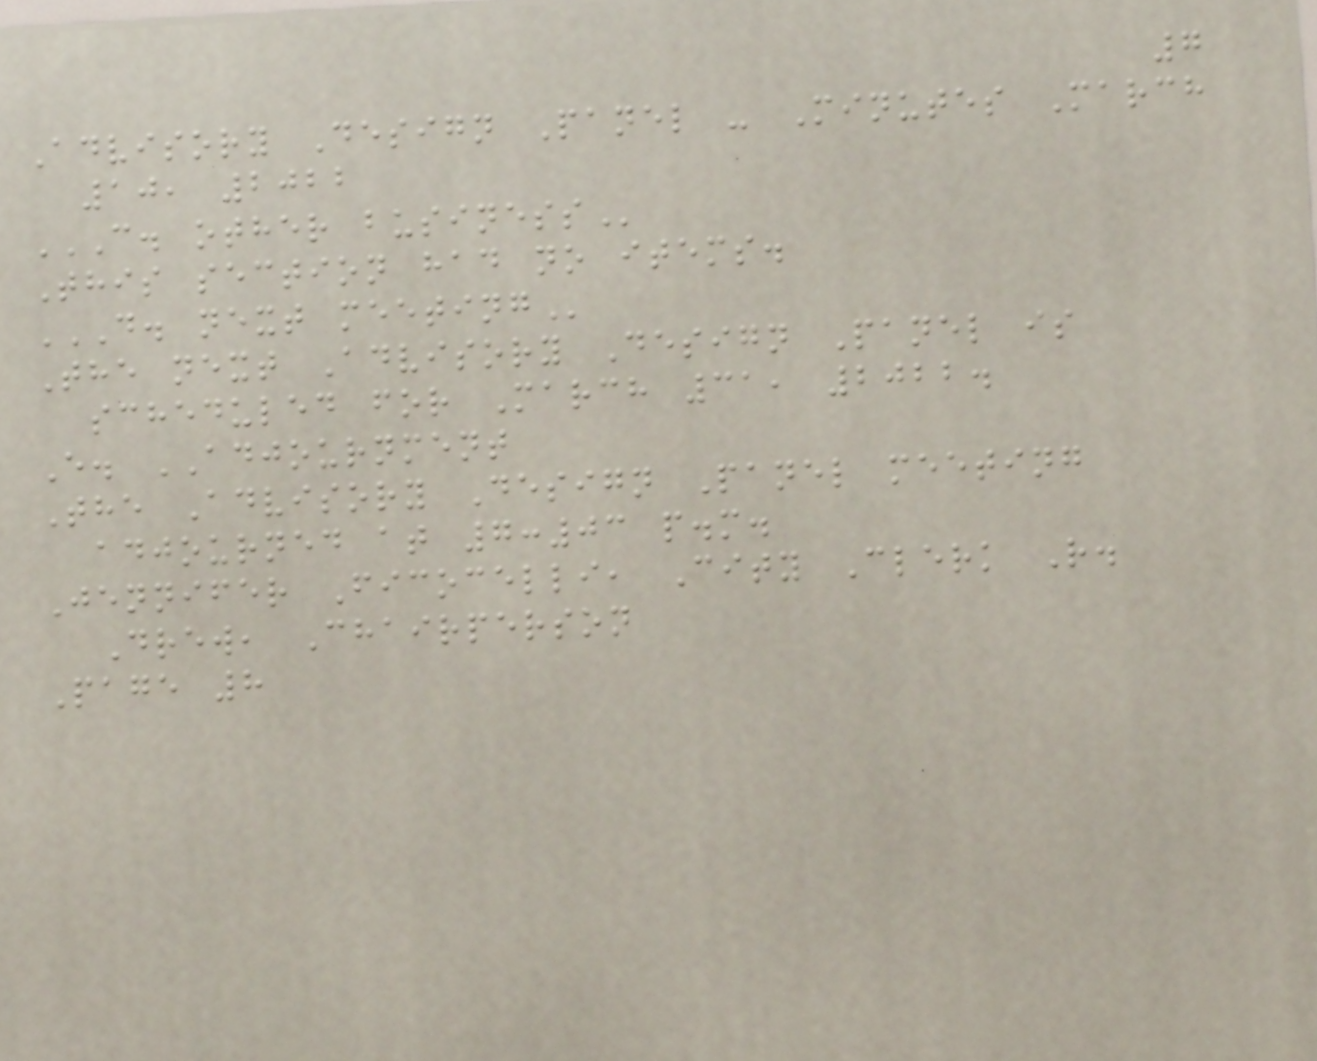7
Advisory Design Panel - Minutes March
10, 2022
C. OTHER BUSINESS
This section had no items.
D. NEXT MEETING
The next Advisory Design Panel is
scheduled for March 31, 2022.
E. ADJOURNMENT
The Advisory Design Panel meeting
adjourned at 7:03 p.m.
Jennifer Ficocelli, City Clerk R.
Drew, Chairperson
Page 8
